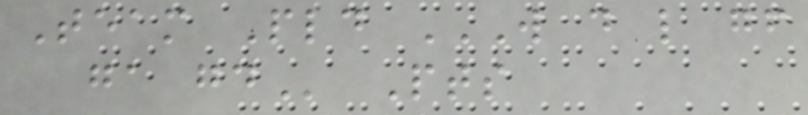Team Pld W D L GF
GA GD Pts
